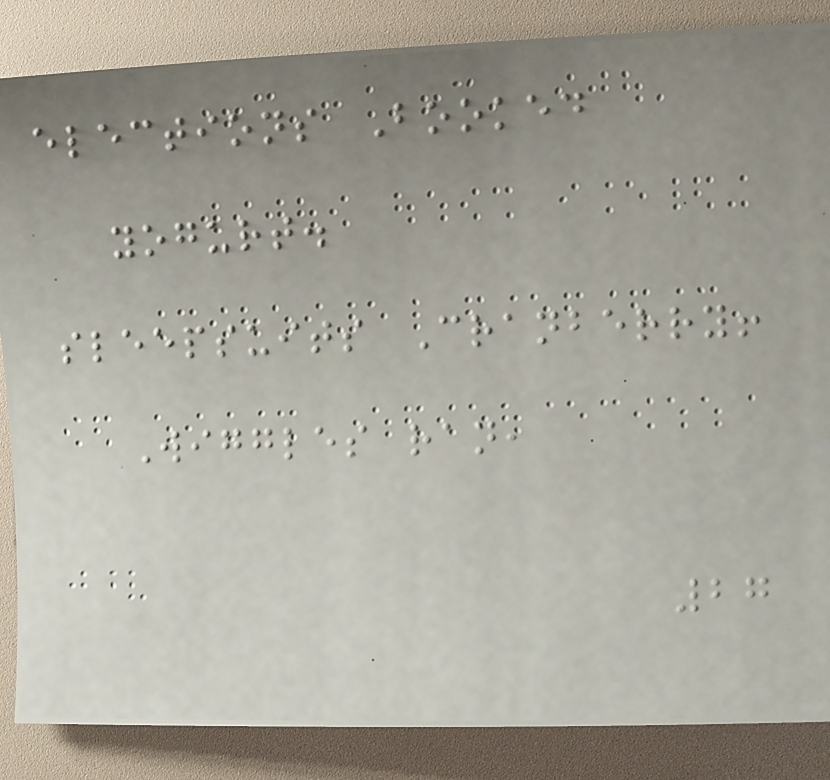elections Booked
yogurt.
sleepsuits Cranberry!
Wiggles ran,
27
